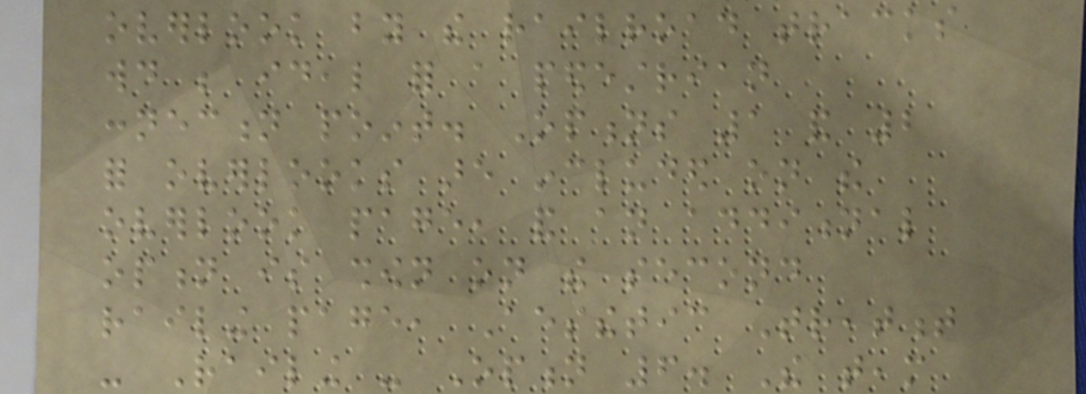overlook by the railroad tracks
would be ideal for a pedestrian
connection point. Options 1 and 2
for overlooks are included on the
overlook page, and an additional
option is shown on the second
railing page, Aesthetic Treatment
- Railing - Option 6. The team
